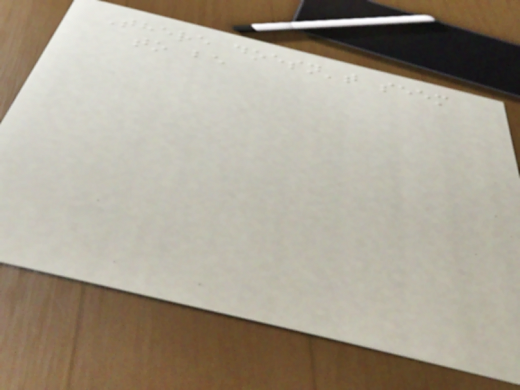There doesn't seem
to be
